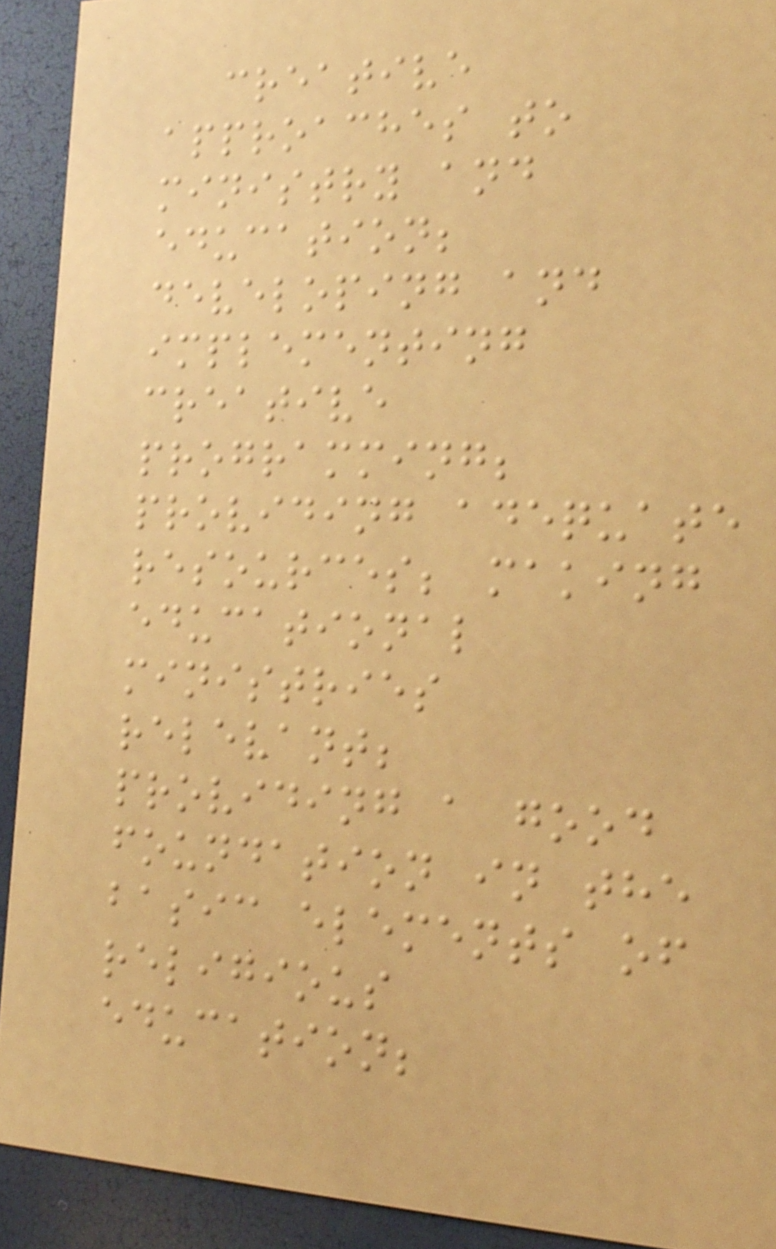creative
approaches to
ministry and
education;
developing and
implementing
creative
programming;
providing adequate
resources; making
educational
ministries
relevant;
providing a good
foundation in the
basic elements of
religious
education;
